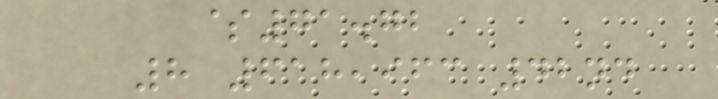$71.72
8 618,963 42nd
